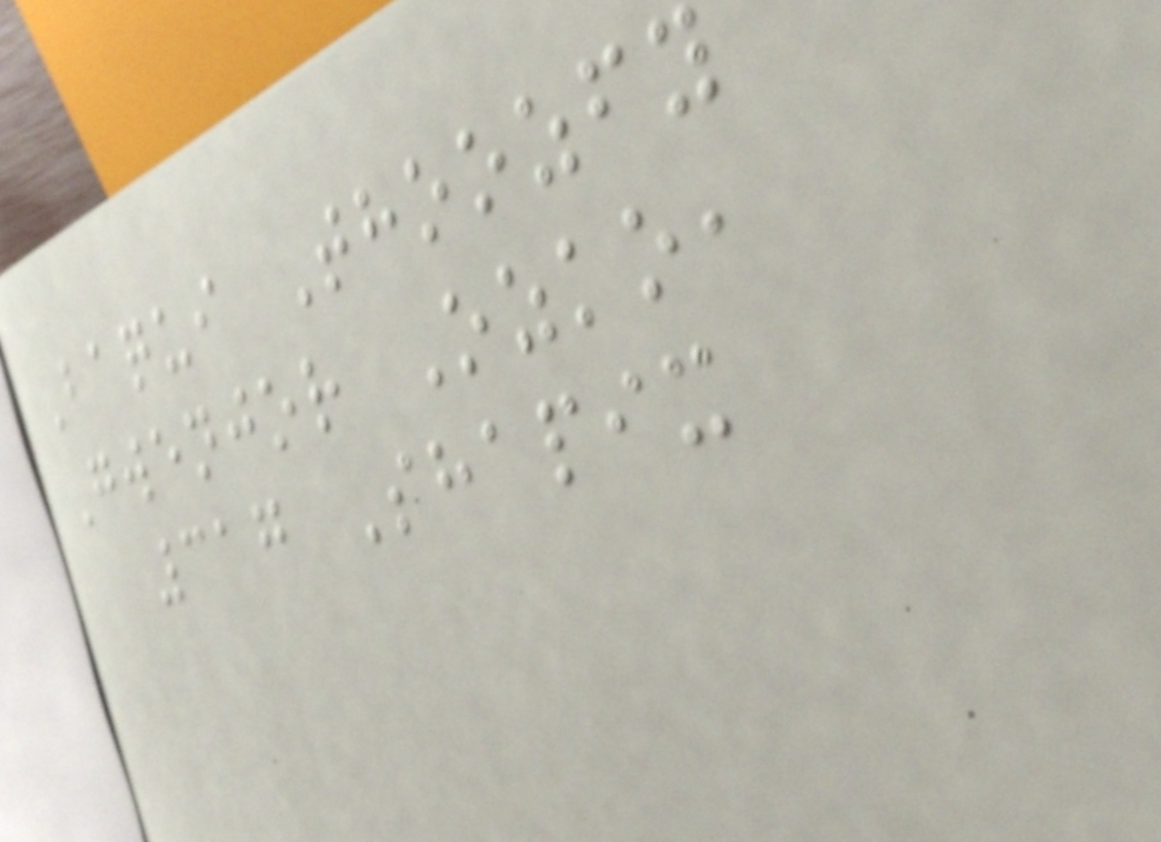Baqui Thoozfy
Gwenjor Ozko,
317 Shapix
